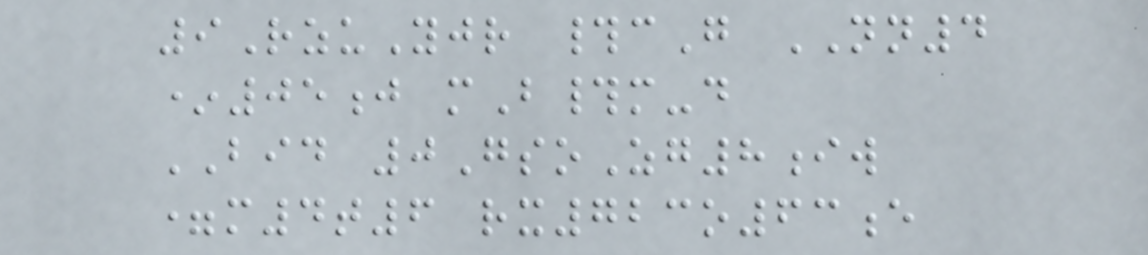9RzuYjr #cG NN4
*05j mB#m-d
BID 0GsoZg8iw
=m4t6 rx723o63e
